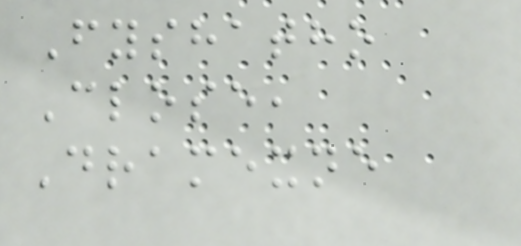Fyshatho
Close,
Dramexne
